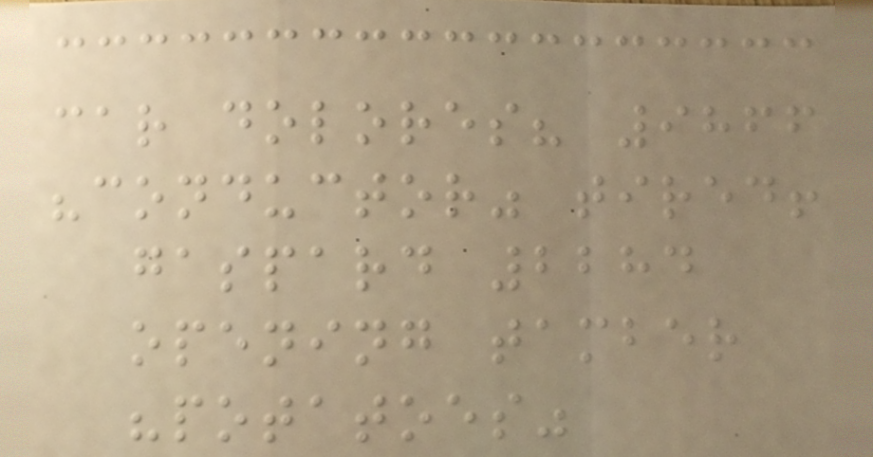car dolores? 9866
"conductor" tired!
gaspard 2284
opening tamber
"potatoes"
